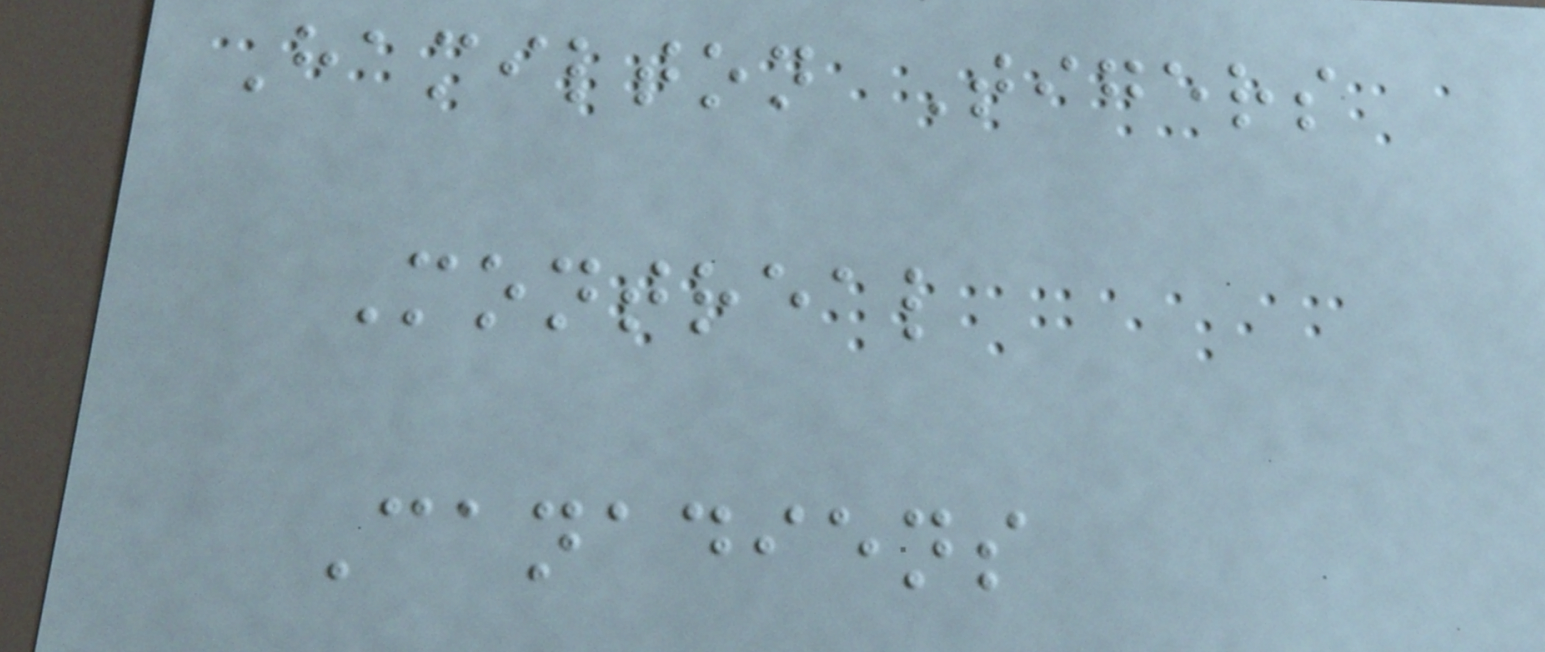Hamilton Tigers
Montreal
Canadiens
